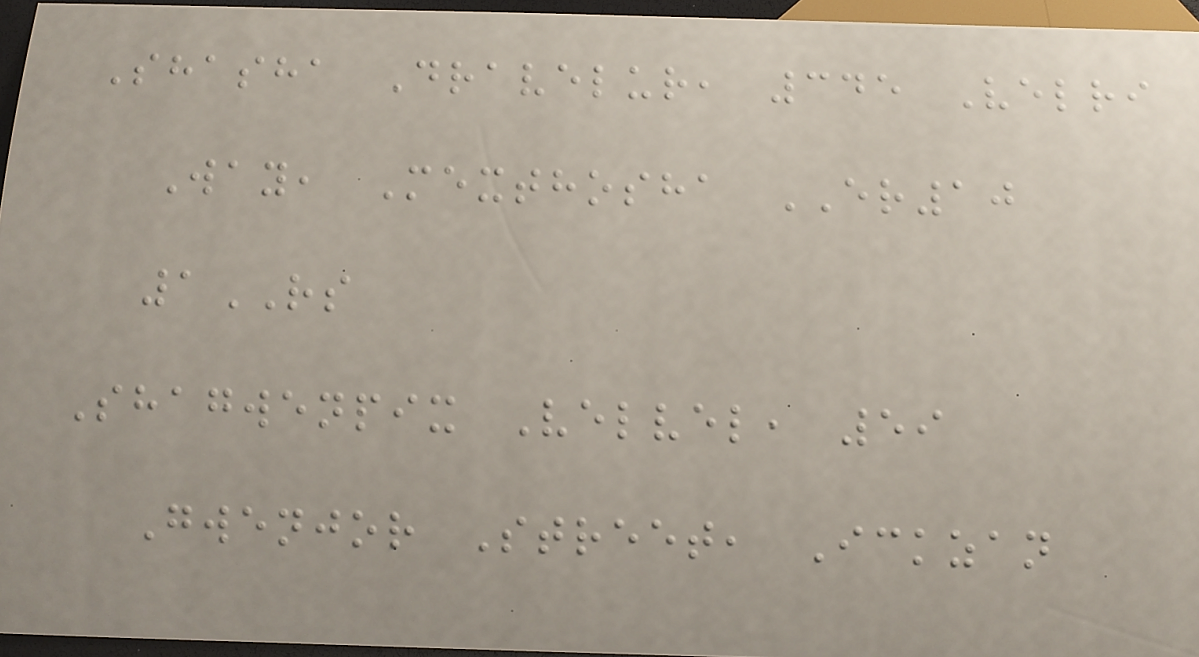Shasha Dravelur, 345 Velri
Way, Mexthosha ER10
1RS
Shagwenpix Velvel, 59
Gwenjor Street, Ickzan
